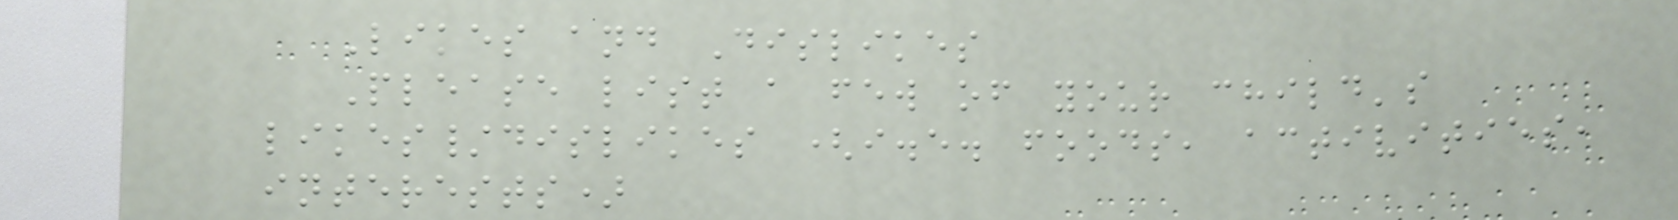Likes and Dislikes
Please list a few of your child's
likes/dislikes (i.e. foods, activities,
interests)
